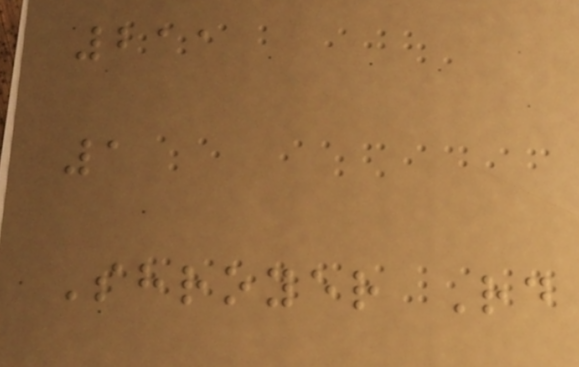211
1
Shroyer Rd
